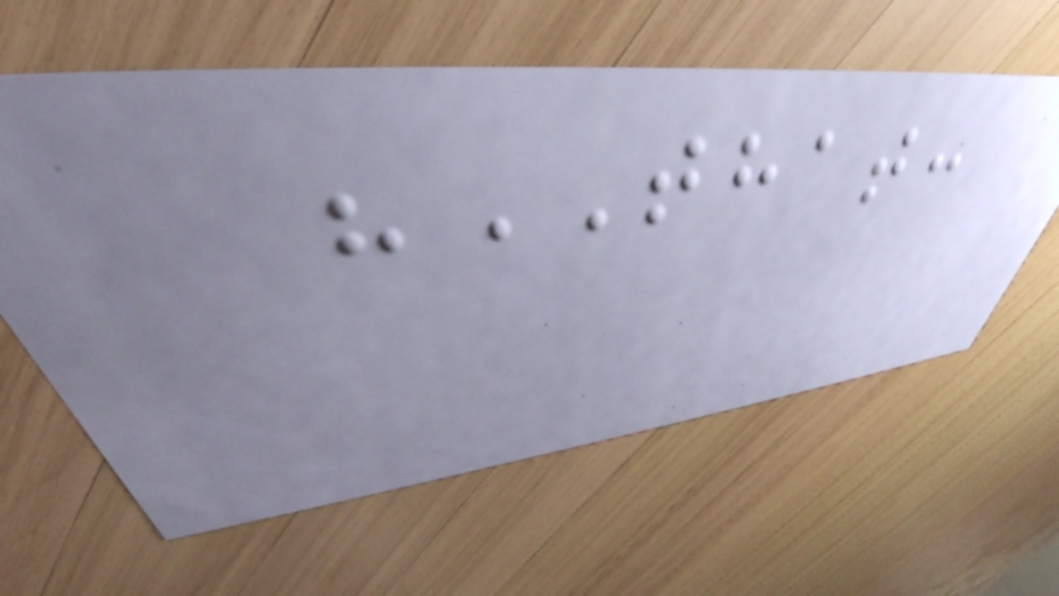"THAT:
